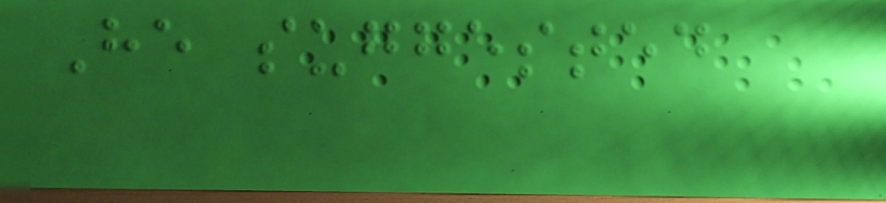He suggested
